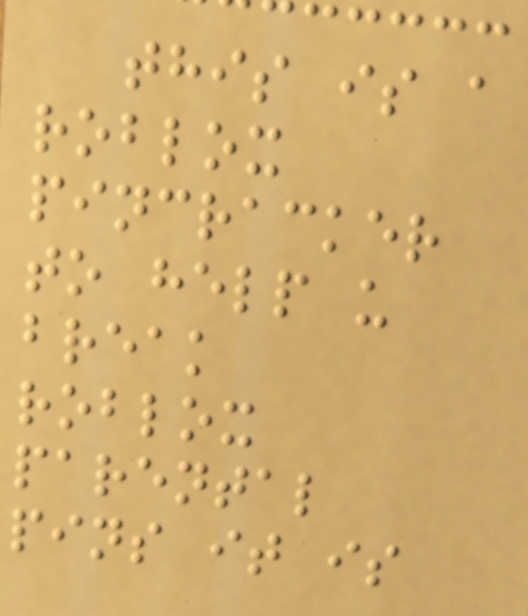this is a
roblox
pincracker
to help u
break
roblox
parental
pins it is
